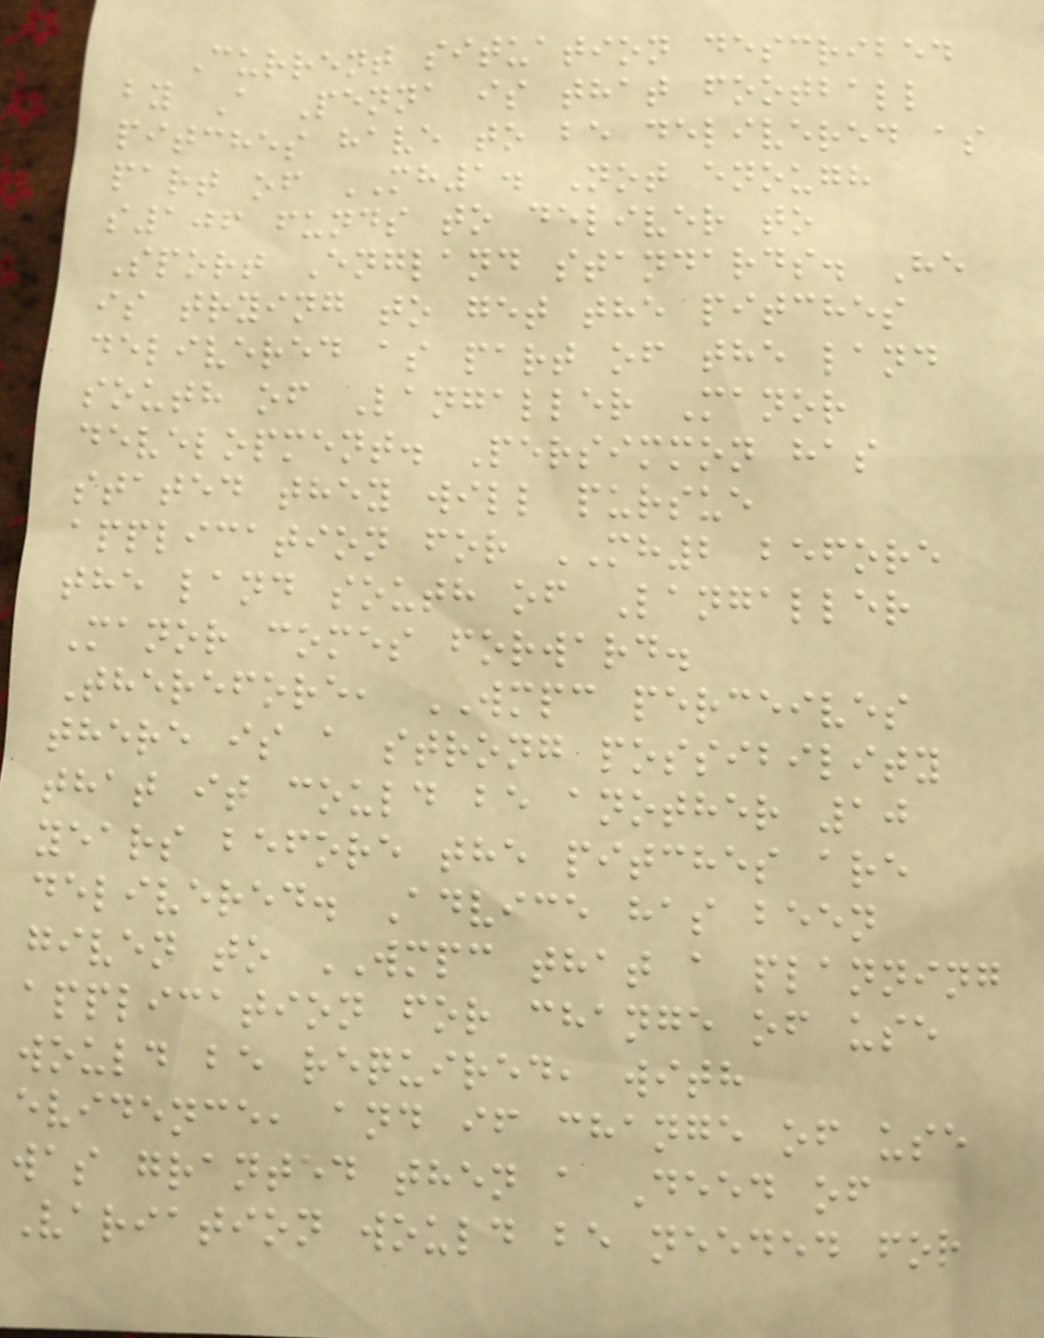Current situation described
by A Penna is that football
pitches have to be delivered as
part of MH1. Not enough
s106 funds to deliver to
Sport England standards. He
is trying to get the pitches
delivered as part of the land
south of Langaller Manor
development. Persimmon has
stated they will pursue
application for MH2 before
the land south of Langaller
Manor comes forward.
Therefore, WMPC perceives
there is a strong possibility
that it could be another 10
years before the pitches are
delivered. Advice has been
given to WMPC that a planning
application for change of use
would be required, with
evidence, and if change of use
was granted then a Deed of
Variation would be needed for
